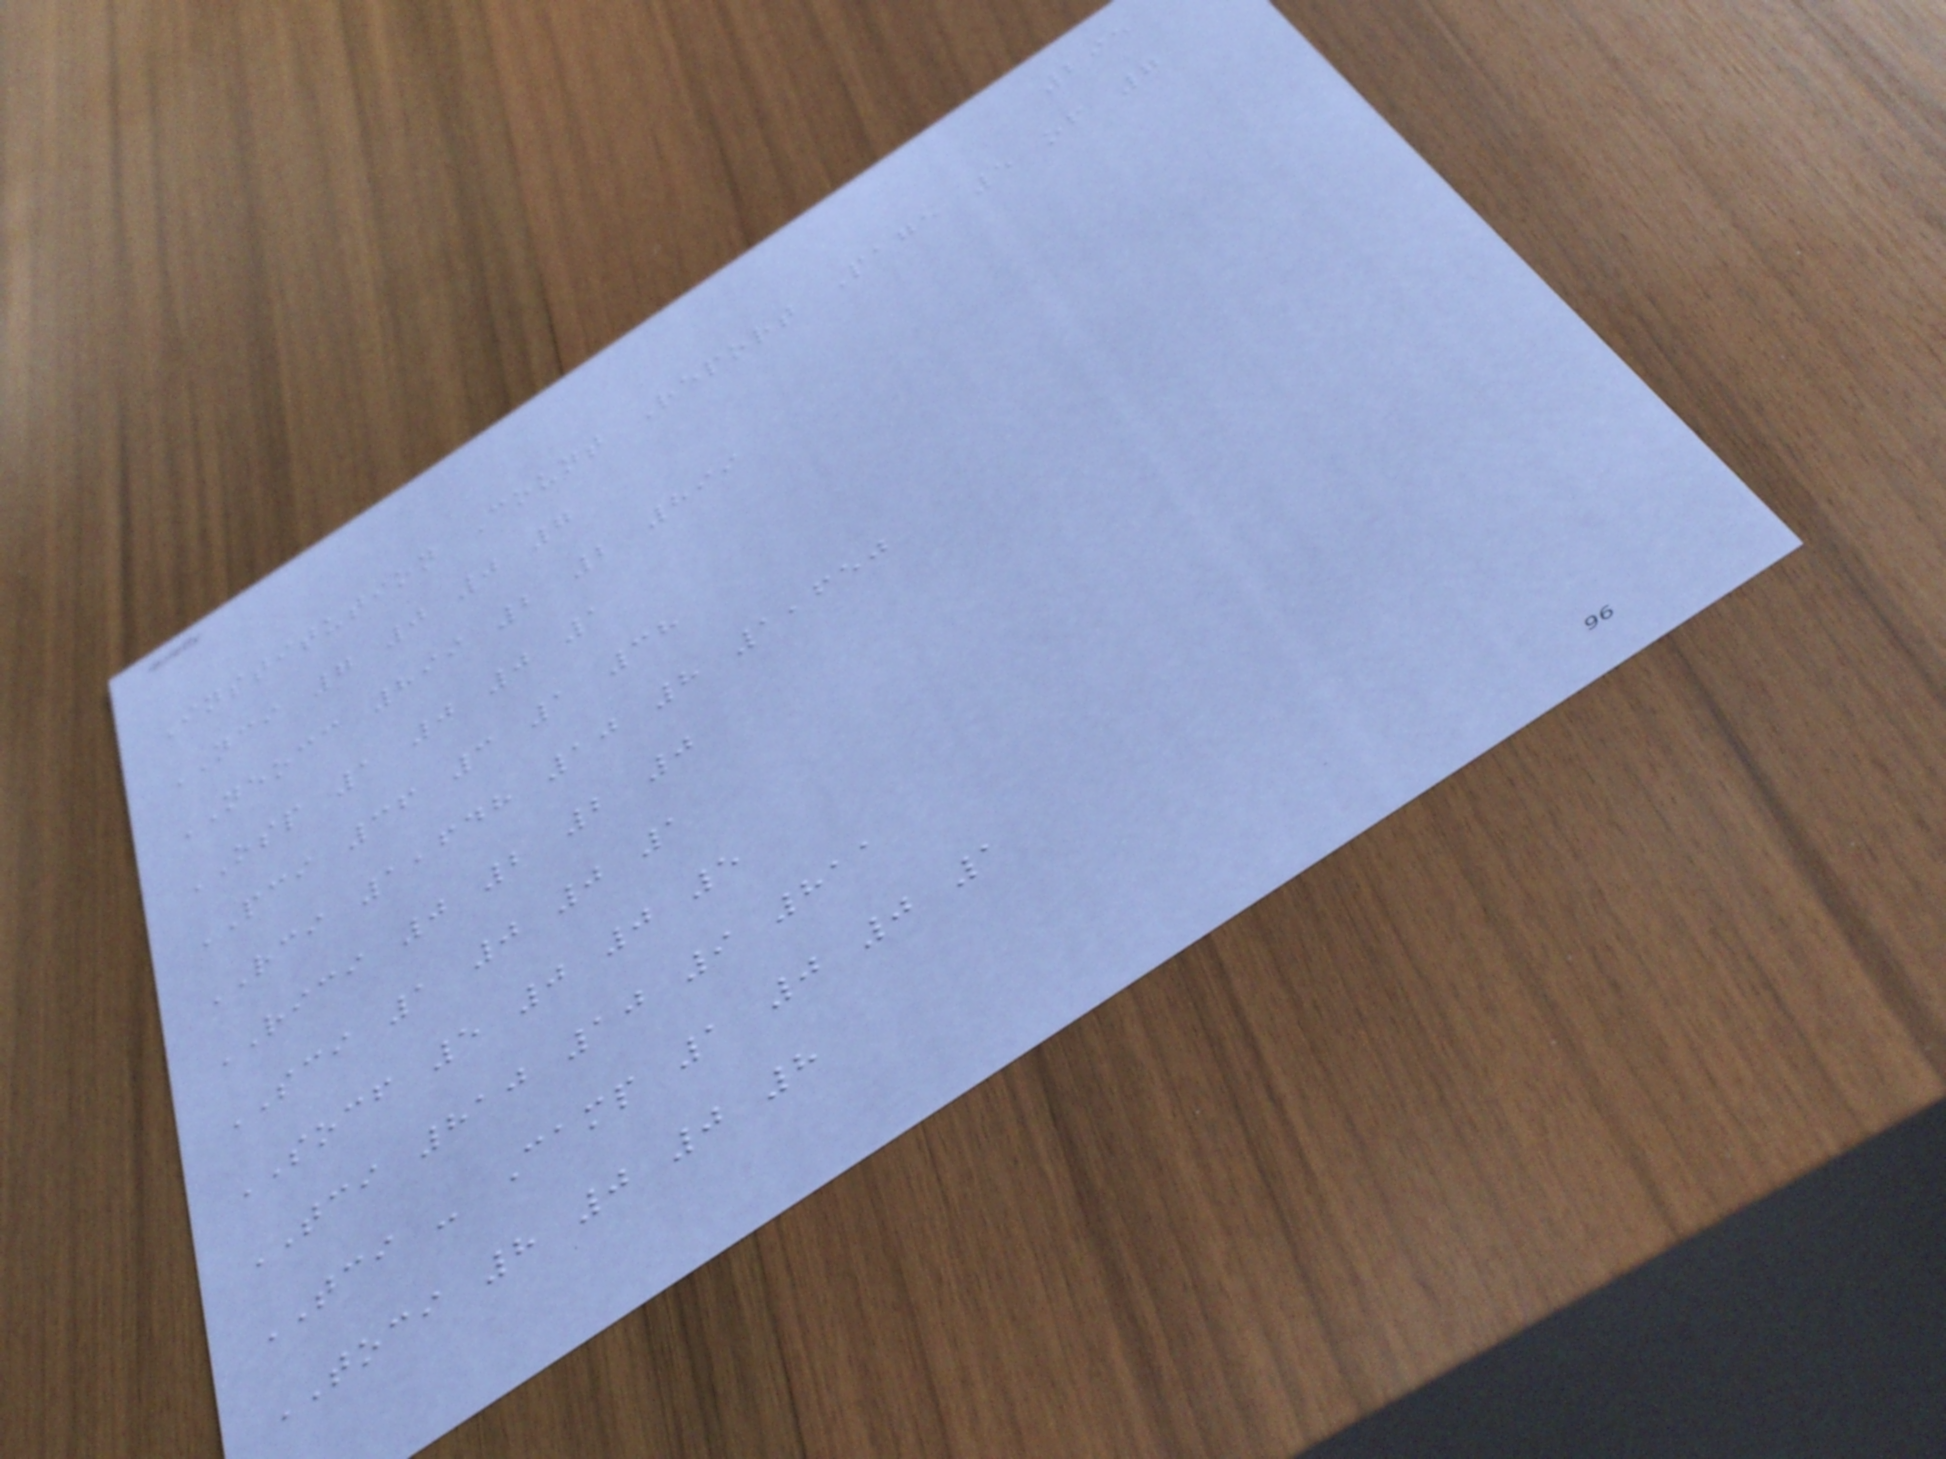295
Institution Count Report Page 5 of 7
NCI 7 0 0 7
NEOCC 899 2 2 899
OSP 1 0 0 1
PCI 36 3 1 38
RCI 1,648 10 8 1,650
RICI 0 2 2 0
SCI 1 0 0 1
SOCF 5 0 0 5
TCI 810 10 9 811
TCI - Camp 1 0 0 1
TOCI 8 0 0 8
